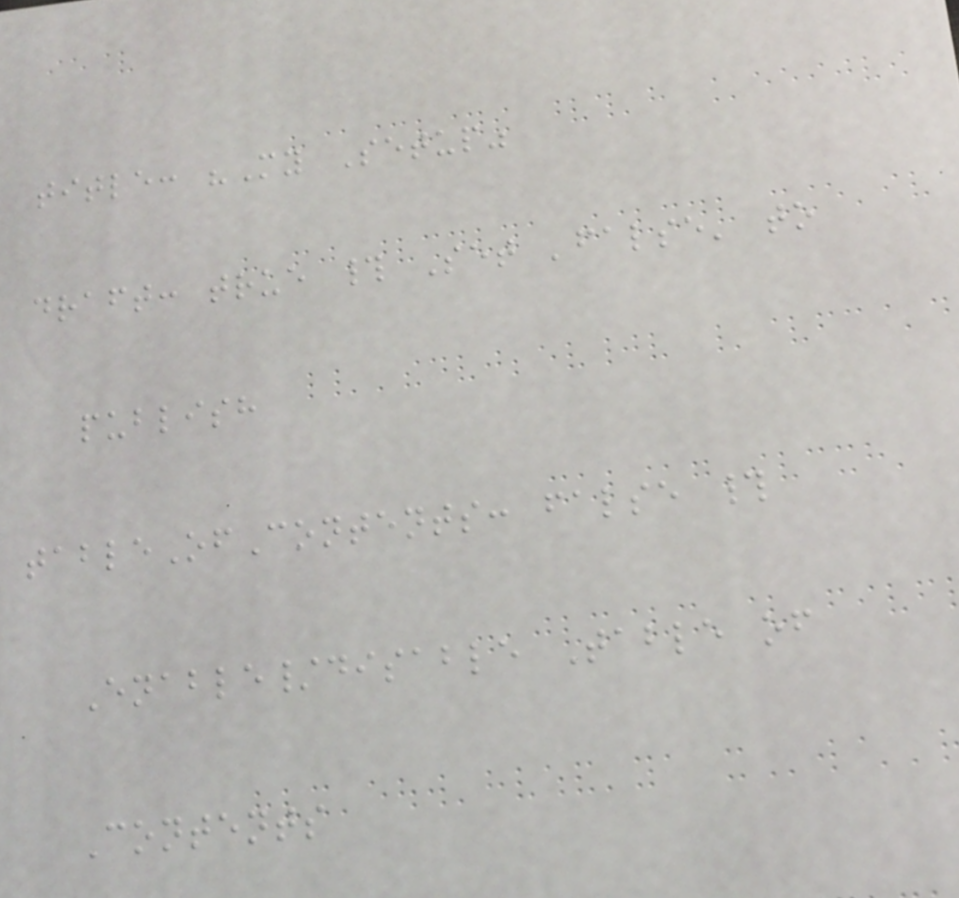title: "My Setup"
draft: true # Set 'false' to
publish
tableOfContents: false #
Enable/disable Table of
Contents
